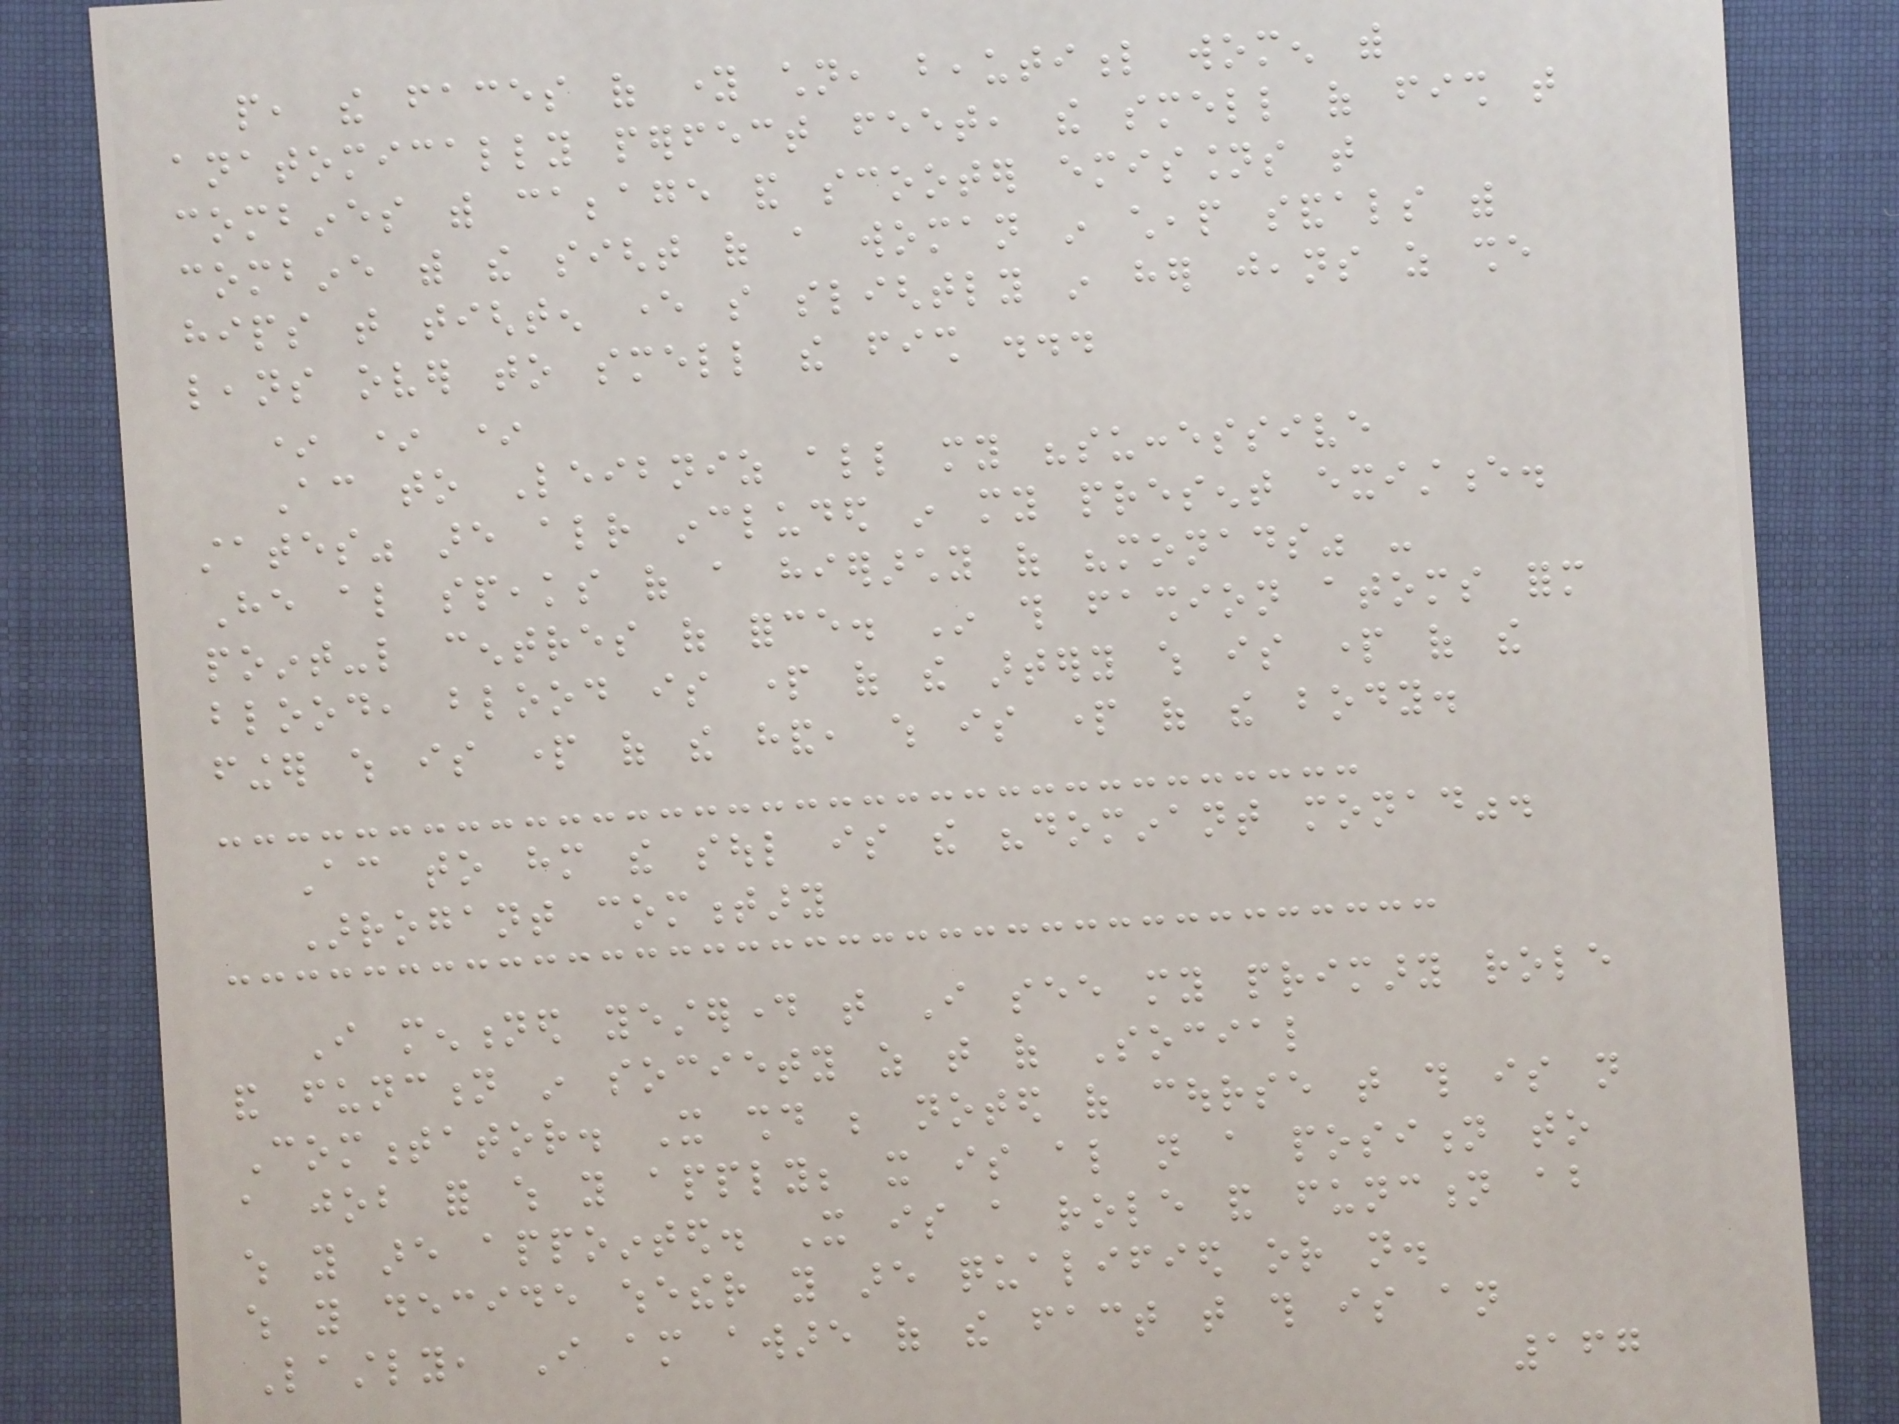people, the faces of young children, beautiful women with
anatomically perfect feet, the smell of fish that
combines with cabbage and scooter emissions that
combine with the sight of a woman in cheap sandals with
hips that tighten ever so slightly in her jeans as she
leans over to smell the fish ...
* * *
According to Leibniz all my "successive
states" are already included in my present existence.
He also speaks of a hierarchy of "monads" -
point-like centres of force. In this fashion atoms form
blood, blood is part of the artery which is part of the
finger which is part of the hand, which is part of the body.
According to him the soul is the "dominant monad".
Arrogant commentary
I mentioned yesterday that I see my primary role
and function in society as that of Social
Commentator. It should be noted of course that this is not
a job for which you apply; it is also not a position to
which you are appointed. It is a role and function about
which you decide whether you are qualified or not.
Lastly, I am aware of the fact that this is an
167
